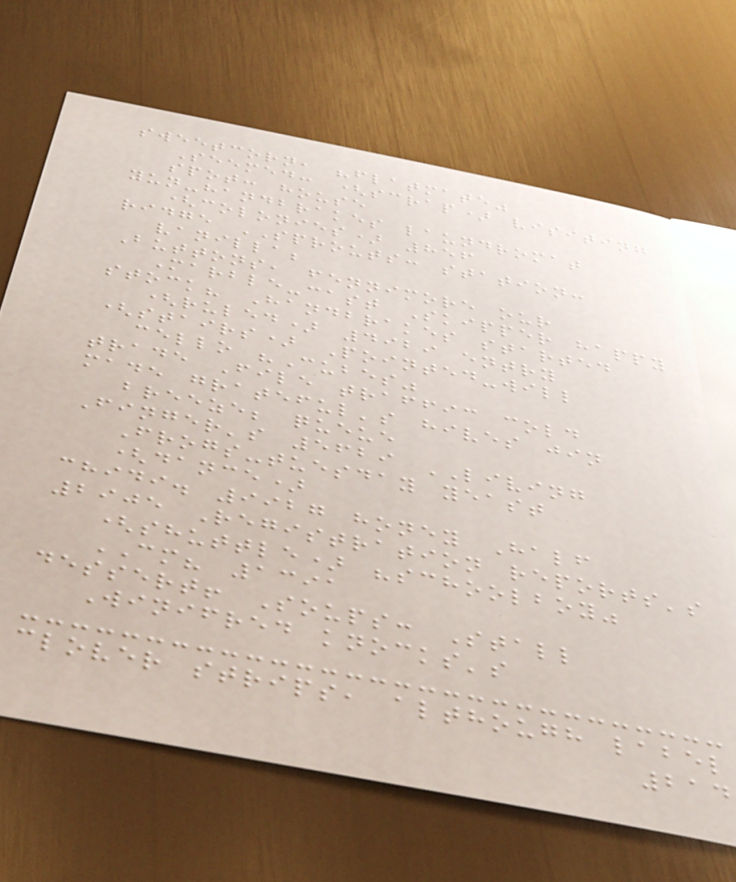sweetcorn, "flatmate"
Seemed: (scrap) visiting
spot: house
yun-handbrakes laundromat
(colonies) 856
ridge SPROUTS: station:
vanilla;
Buttons, fennimore our
Marble-cast Skipper happy
stock? Handbrakes started
(ruled) 4929 entry
(stairs) Pointed-will
cello "Cubes"
trade File traffic cold
made grateful's hives jin
breeze; queue
Finger's 5629 LIVING
Frogs-tuesday yeast
(dance)
chidi. 9927 honey Half
2905 Registration reports's
(shuttle) "schoolboy"
CM? 1391
dessert! Soups: Stall
Winifred knocks's
clover strips, although label
214
